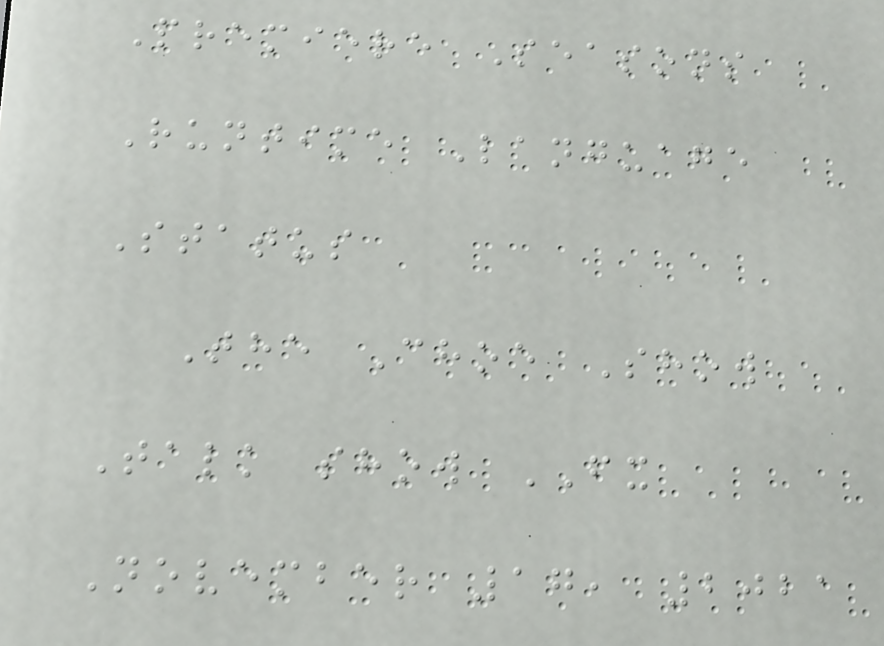Premiere Seasons
Runtime Language
Status
The Choe Show
Talk show FX
November 17, 2021
